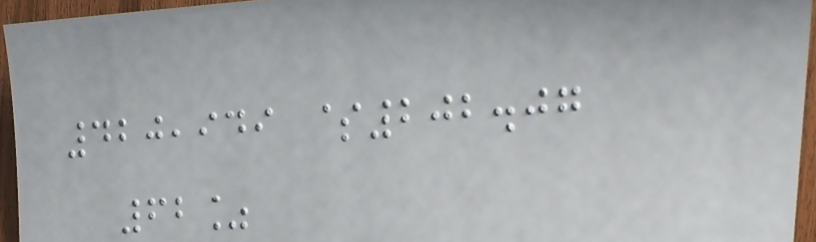420,949 $202.07
62%
